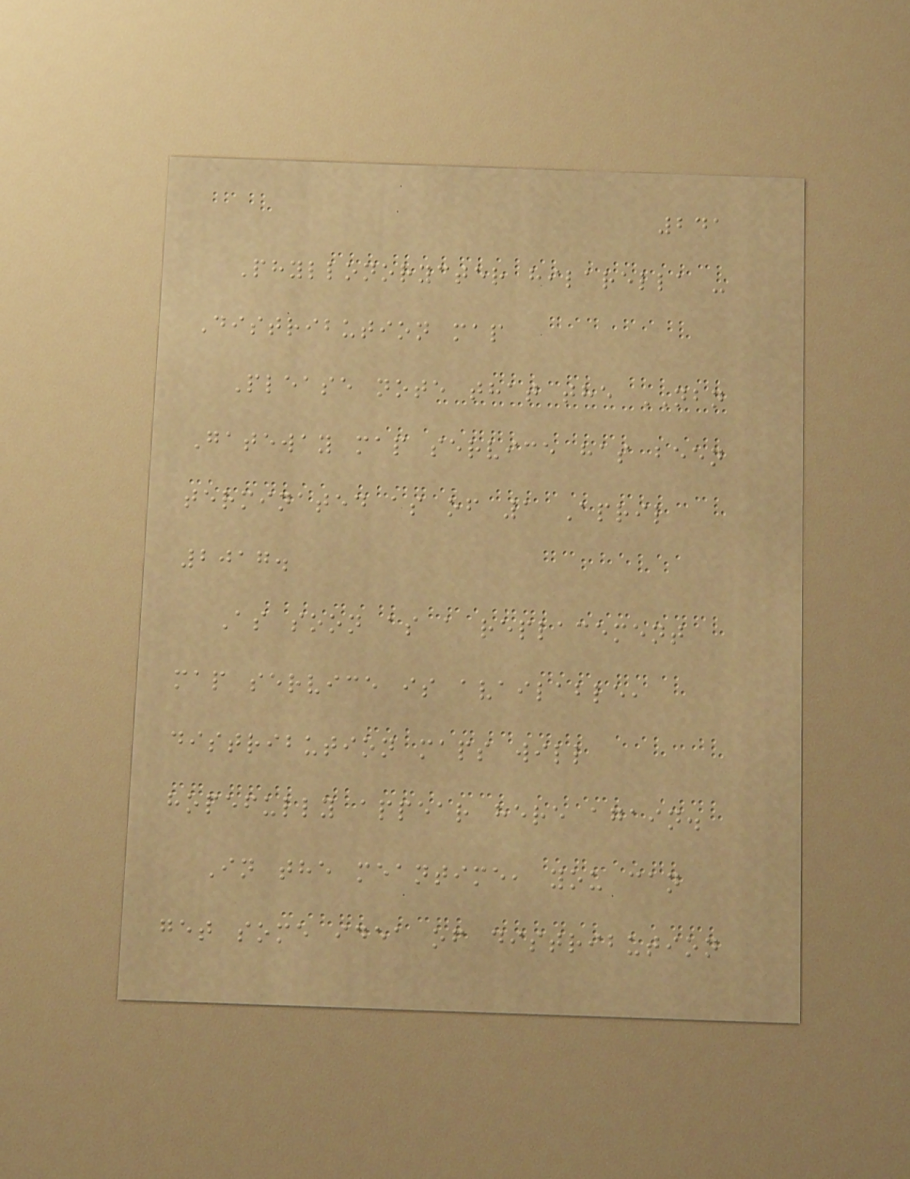241
Phyllonorycter hilarella -
Distribution map
Please note that the NBN
Gateway map service has been
terminated as of 1 April
2017.
As soon as a replacement
map service is available,
distribution maps will
hopefully appear here again.
In the meantime, you can
get some idea of distribution
